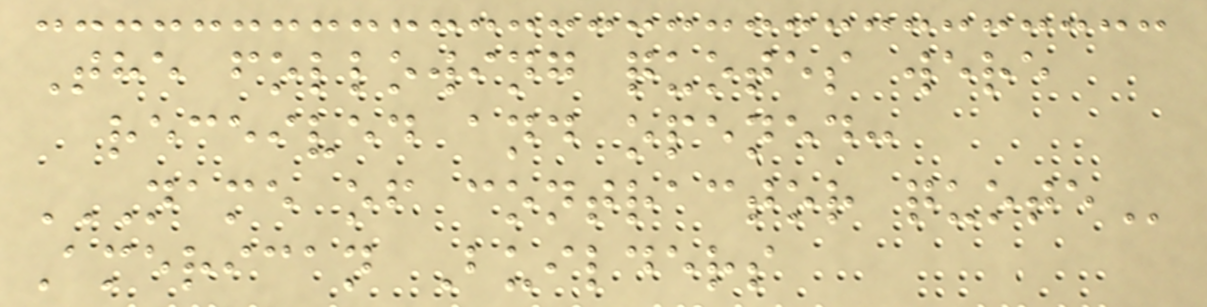The following quotes were
received and opened:
NAME OF CONTRACTOR QUOTE
American Builders
